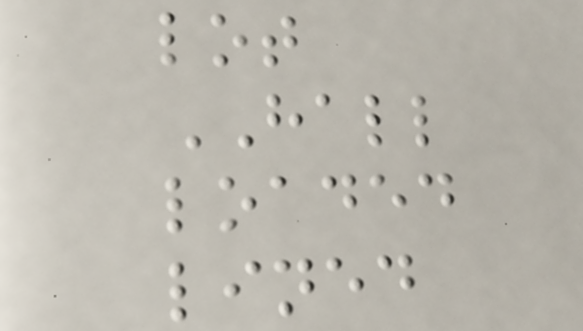lot
HALL
loaded
lined
